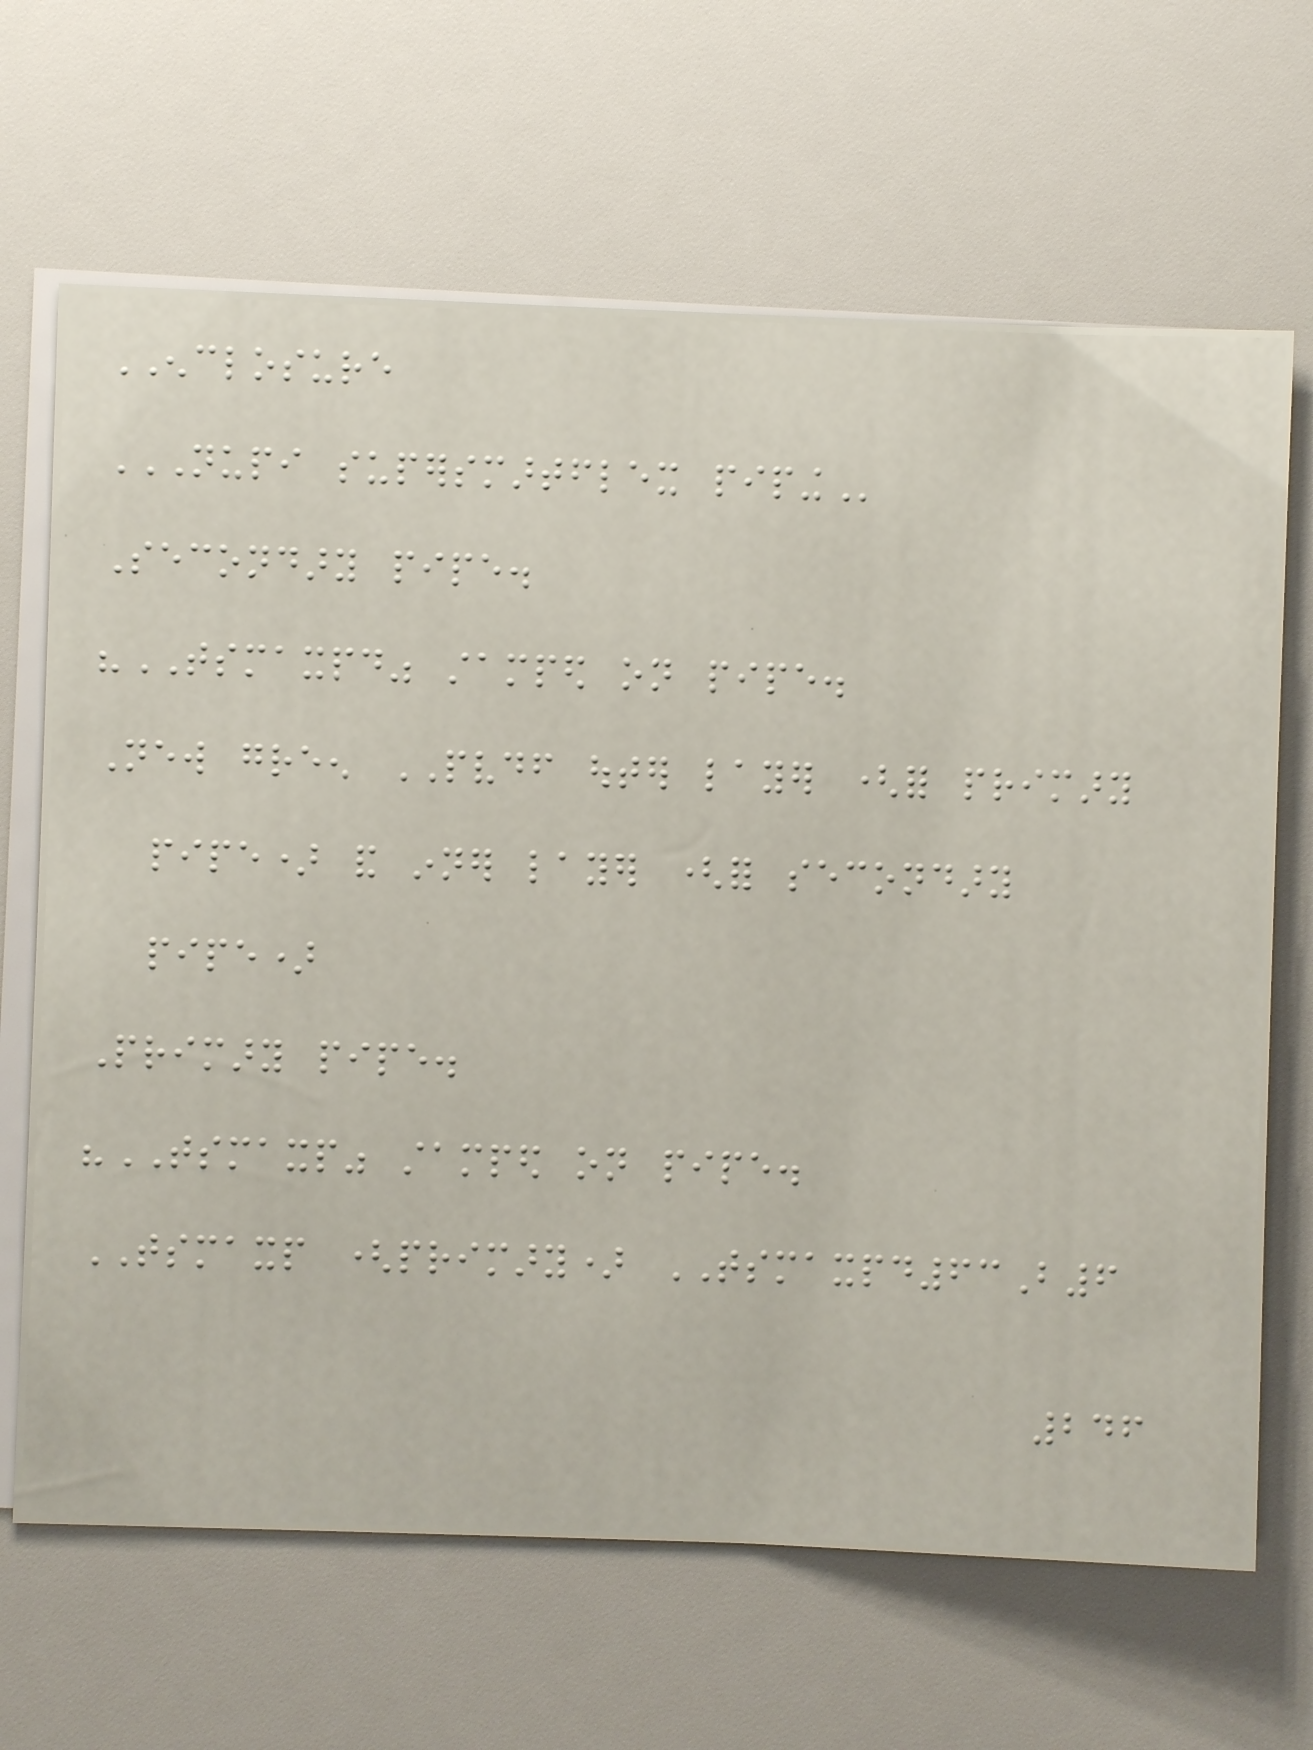ENCLOSURE
NUPI SUPERSMARTFLEX PIPING
Secondary pipe.
"TSMAXPD" stamped on pipe.
New green PVDF outer layer (for primary
pipe) and inner layer (for secondary
pipe)
Primary pipe.
"TSMAXP" stamped on pipe.
TSMAXP (primary) TSMAXPD63B6
246
